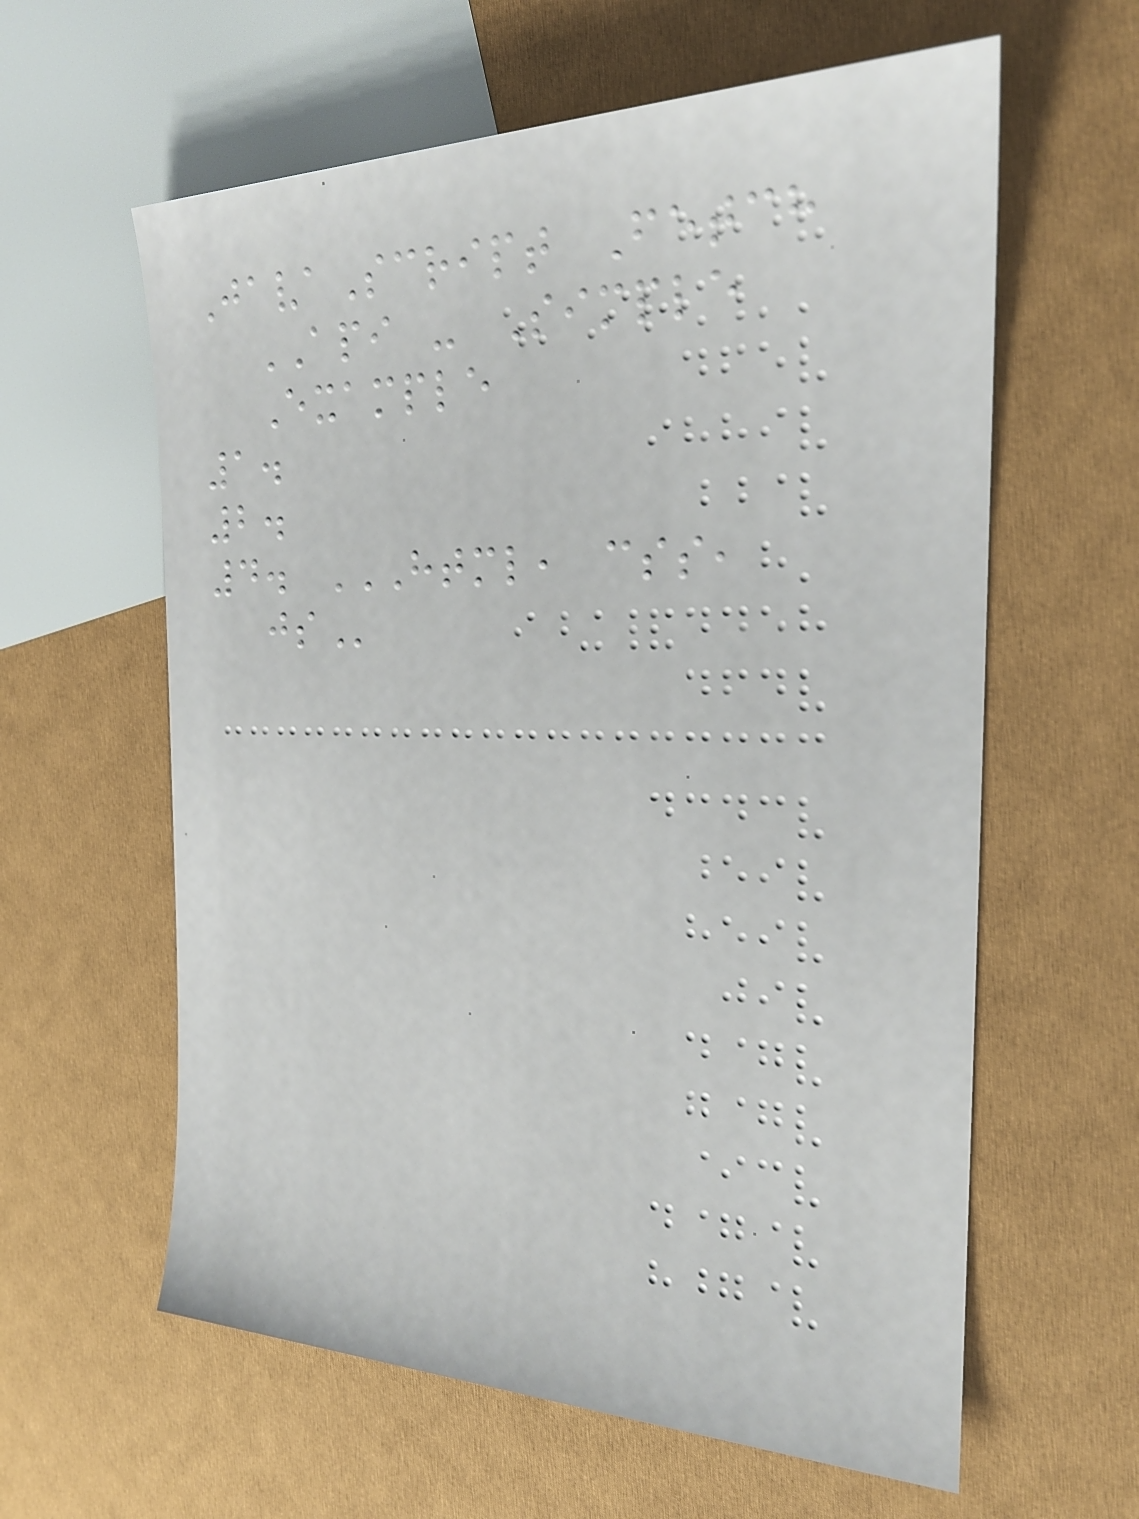JavaScript Fetch
API - Simple
Example
1.
2.
4. HTML, CSS,
JS
